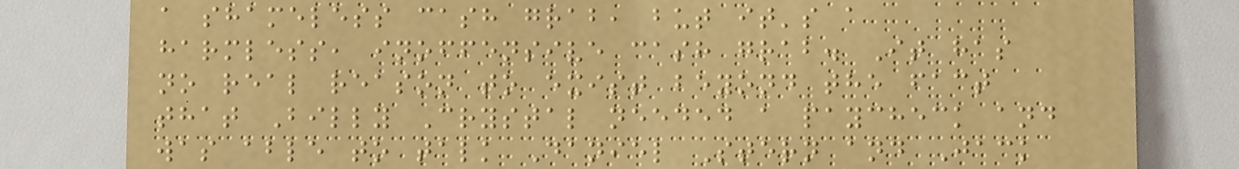a shameless cash grab, but it's a
harmless, inoffensive cash grab. It has
no real reason to exist beyond the fact
that Billy Crystal needed a paycheck and
was able to talk Daniel Stern and Jack
